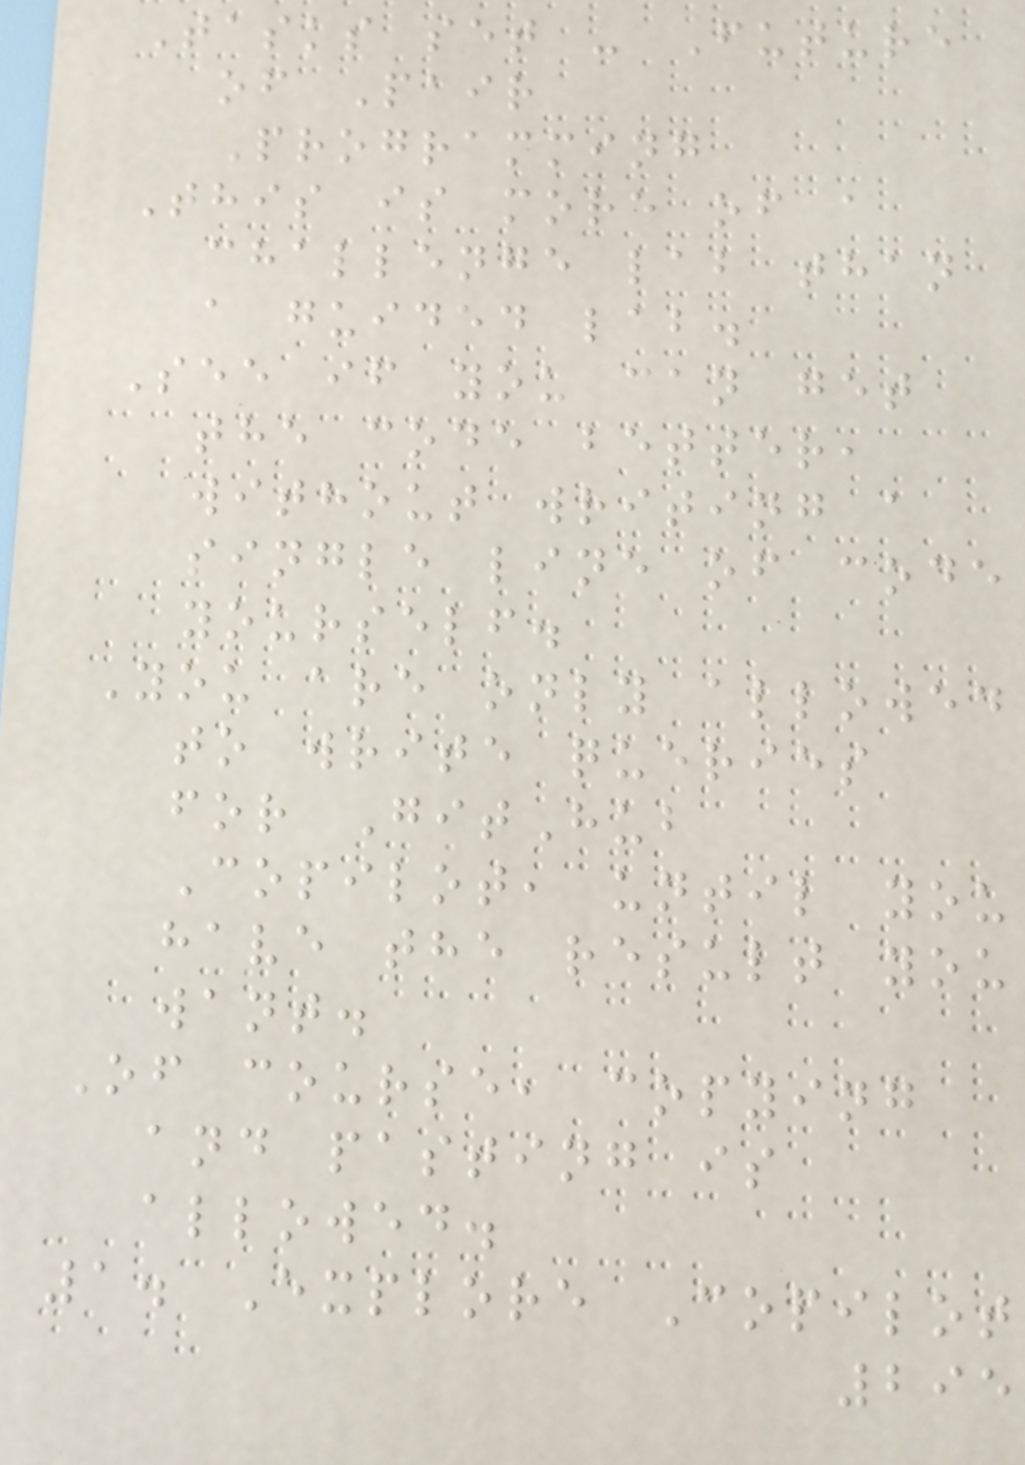Tasks set - Future
of Pair
Programming
This is more of a
challenge lab than
a guided lab.
See if you can get
the code better,
without writing a
single line of code
yourself.
You are only allowed
to write queries
for GitHub
Copilot, until you
have the result you
want.
Of course, copying
and pasting is
allowed.
1. Explore Copilot
295
